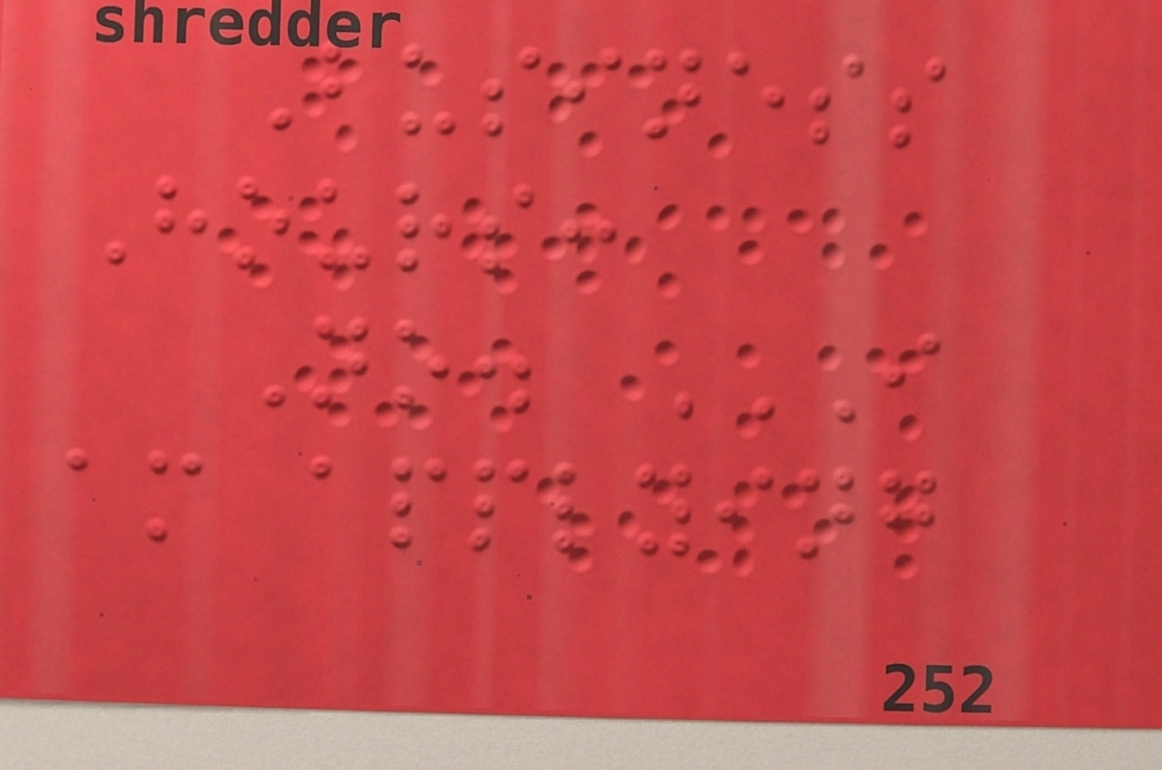Business
Hours:
No. I
AM APPLYING
